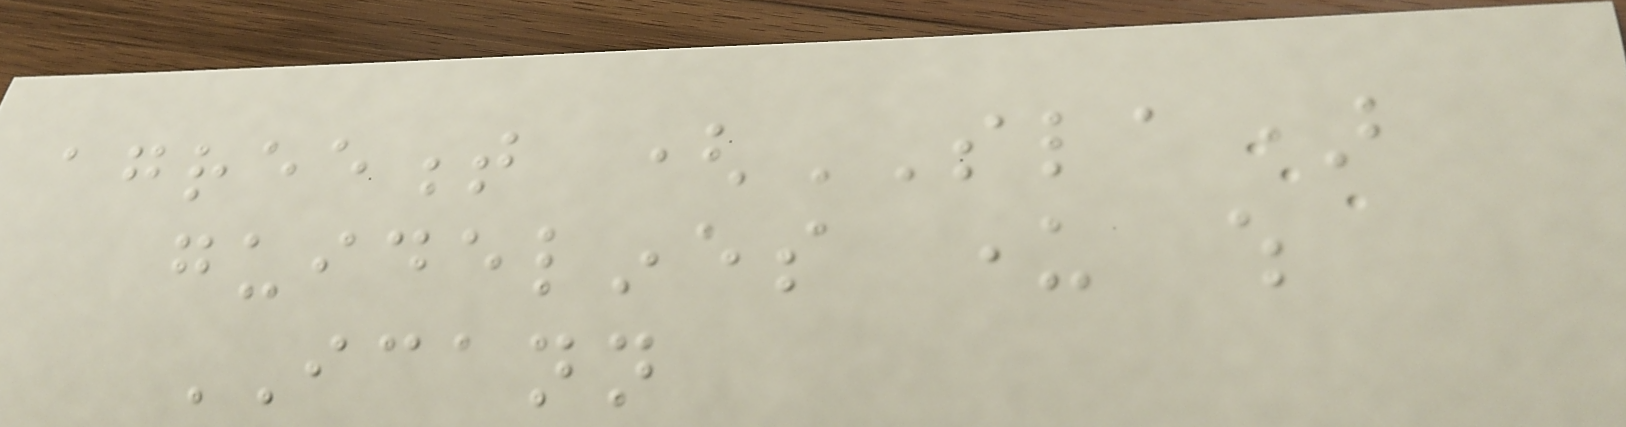agreement (SLA)
guidelines under which
ICANN
